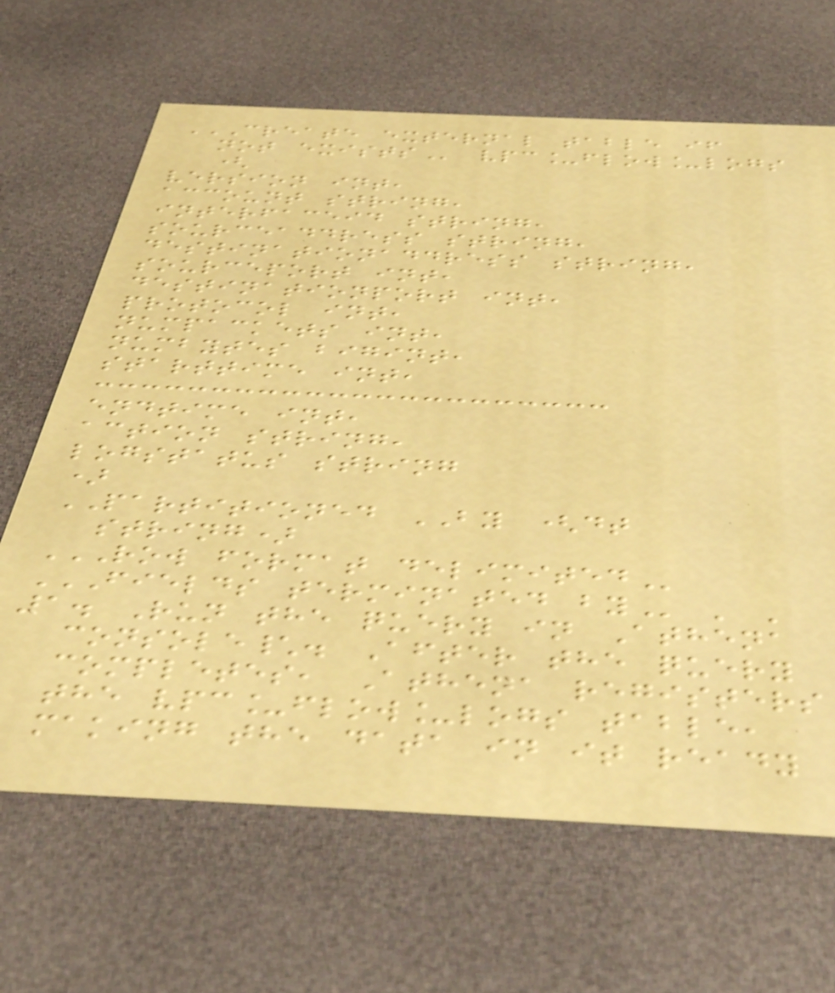CREATE EXTERNAL TABLE IF
NOT EXISTS vpc_flow_logs
(
version int,
account string,
interfaceid string,
sourceaddress string,
destinationaddress string,
sourceport int,
destinationport int,
protocol int,
numpackets int,
numbytes bigint,
starttime int,
endtime int,
action string,
logstatus string
)
PARTITIONED BY (dt
string)
ROW FORMAT DELIMITED
FIELDS TERMINATED BY ' '
1. Run the query in Athena
console\. After the query
completes, Athena registers
the vpc_flow_logs table,
making the data in it ready
